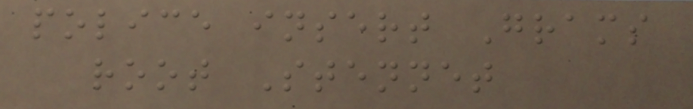police insert Grams
root Stennet
